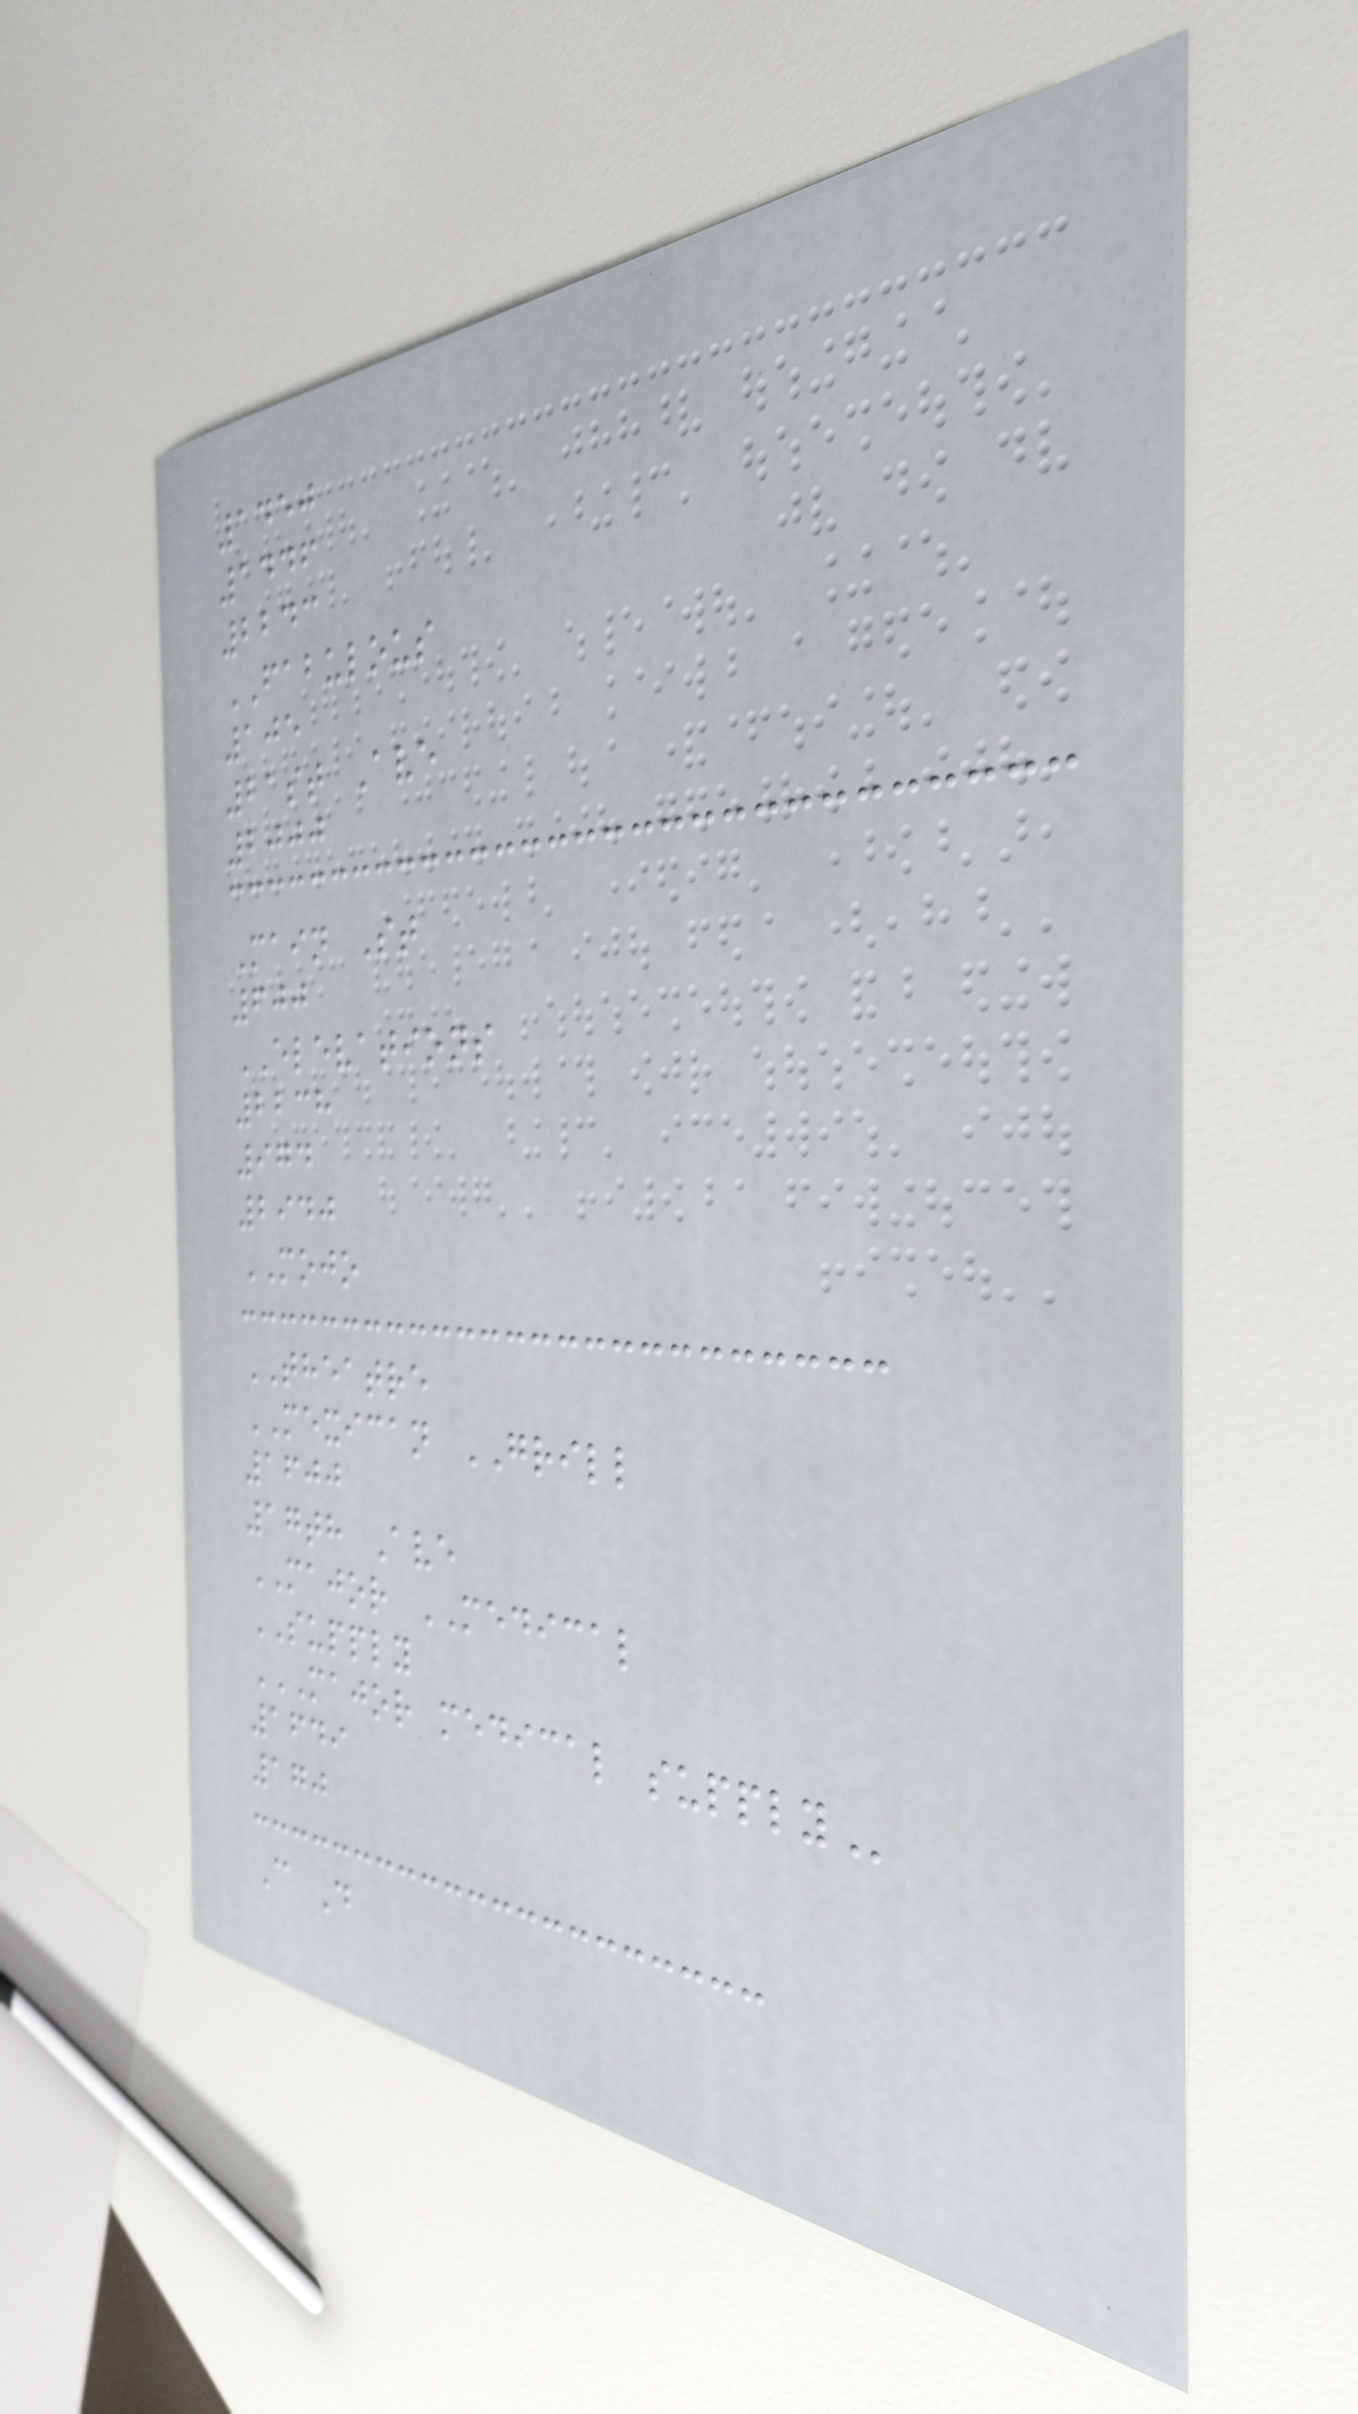1450
1446
2243
FABULOUS
105
21st Ave
2000
Main St
600
ELEVATIONS
2238
974
2940
MOJO
THEATRE
MEXICAN GRILL
1600
17th Ave
MAJOR MEDICAL
SUPPLY
MAJOR MEDICAL SUPPLY
1649
170
C D
